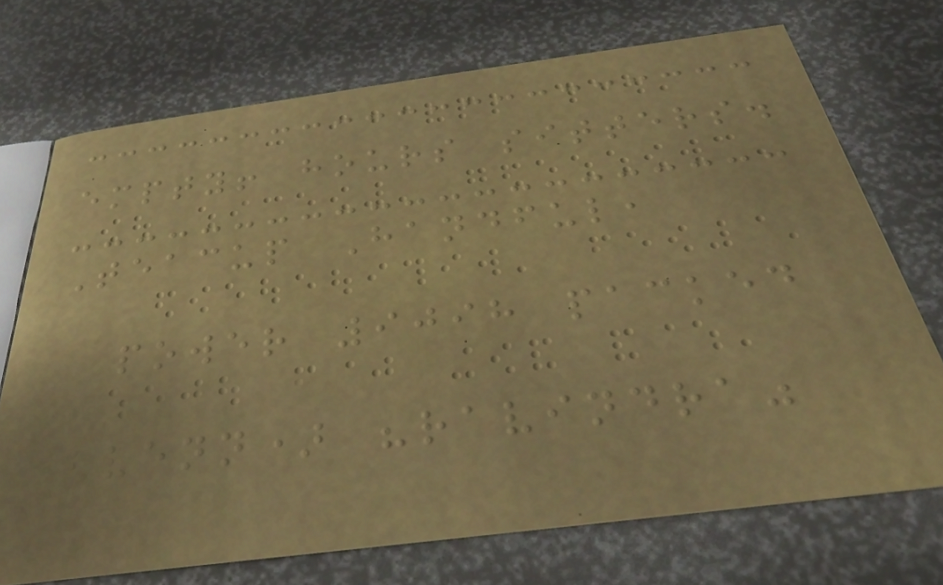empty! hours sitters.
Teacup Handful,
power 9098 packed
(venn) "ravindra"
